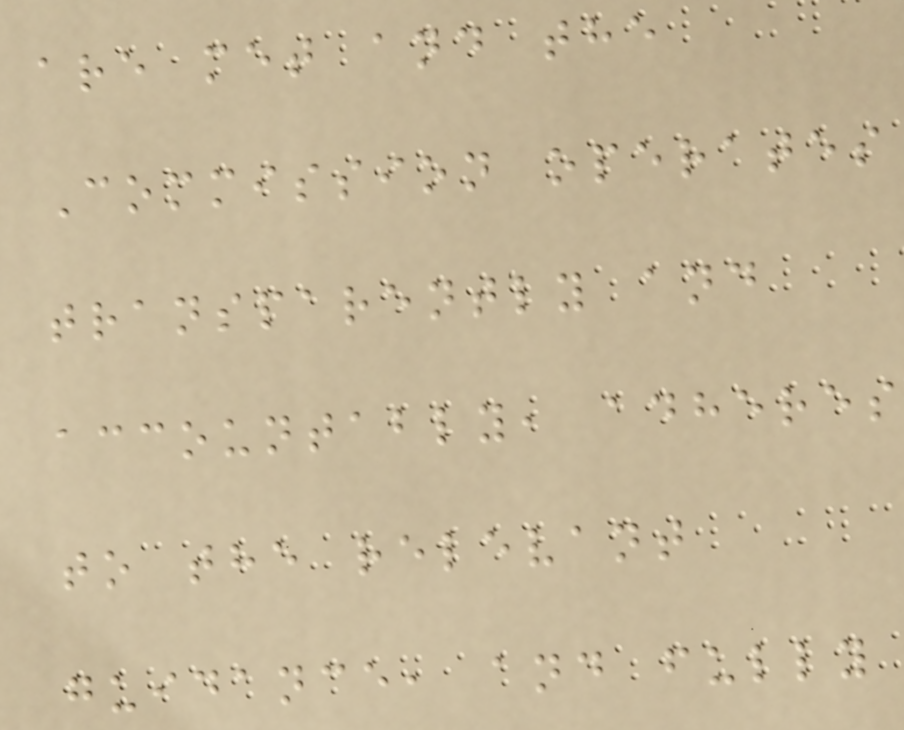are met and the
Commission operates
transparently and
accountably, adheres
to the relevant
guidance, and fully
